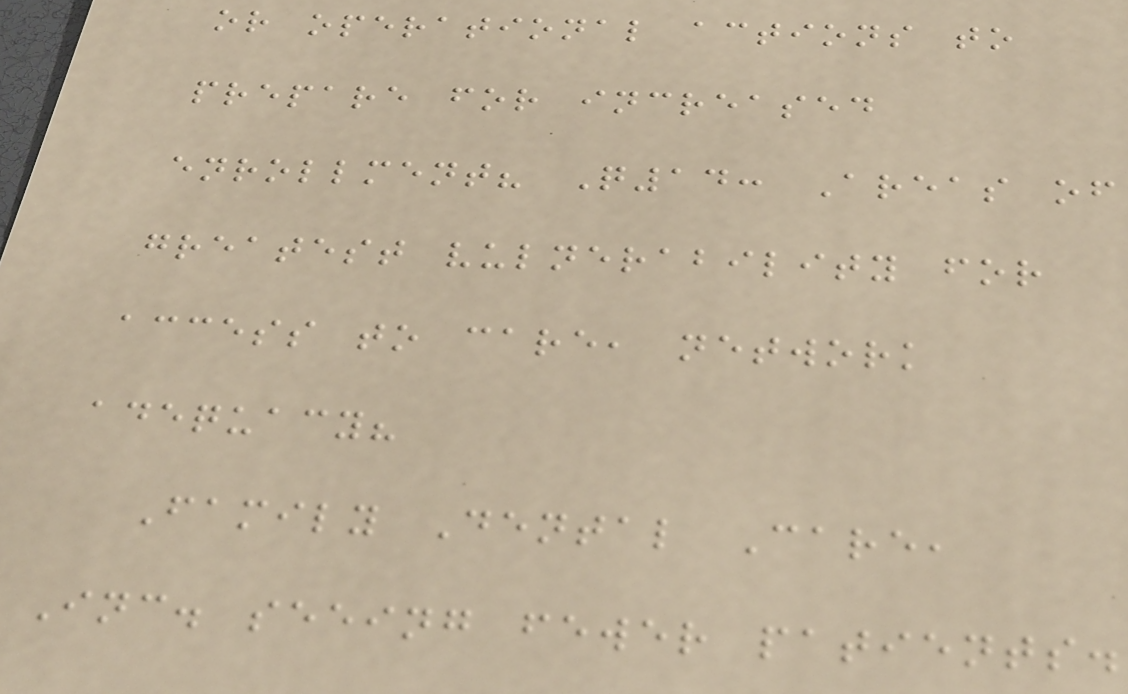or operational actions to
prepare for increased
enrollment? Q14: Areas of
greatest vulnerability for
access to care, network
adequacy?
Family Dental Care,
Inc. seeing fewer patients.
